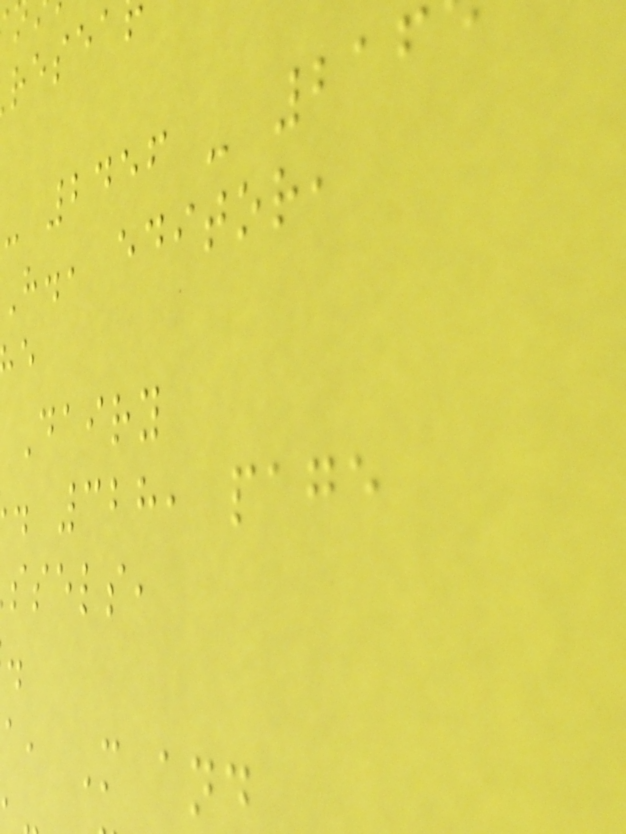- 2456 - 216
H., editor,
Dairy
. 328, page
ssels,
a, M and
